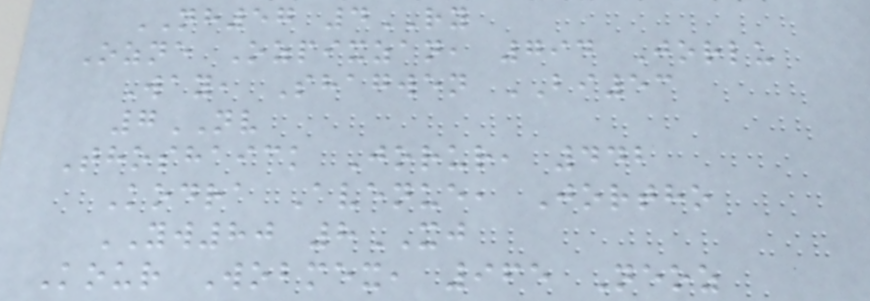NH57 4RY
Ozne Ozpixzan, 794 Jorlu
Way, Shagwen BI53
7NV
Thoshaick Jorur, 442
Kodra Avenue, Jortho
YW80 8XJ
Kour Wobmex, 965 Neoz
